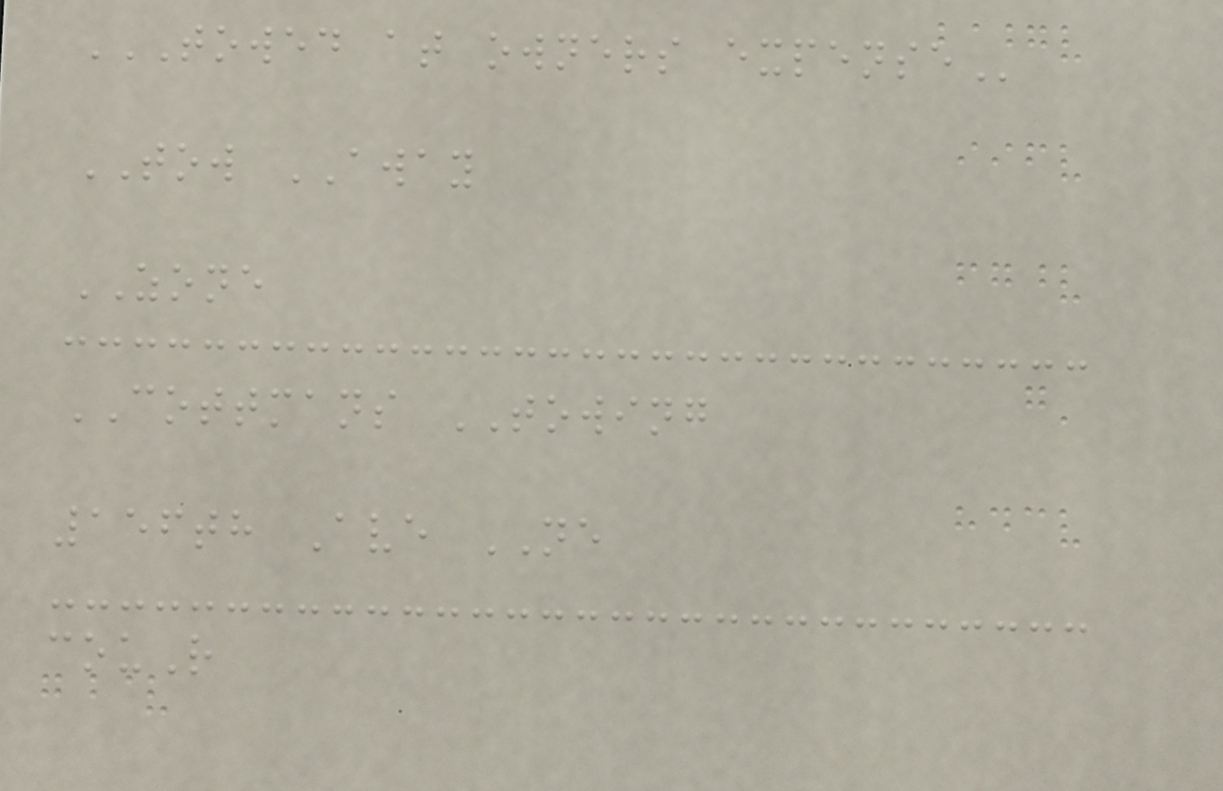TOWED AT OWNERS EXPENSE
TOW AWAY
ZONE
COTTMANS TOWING
156th Ave NE
couR
